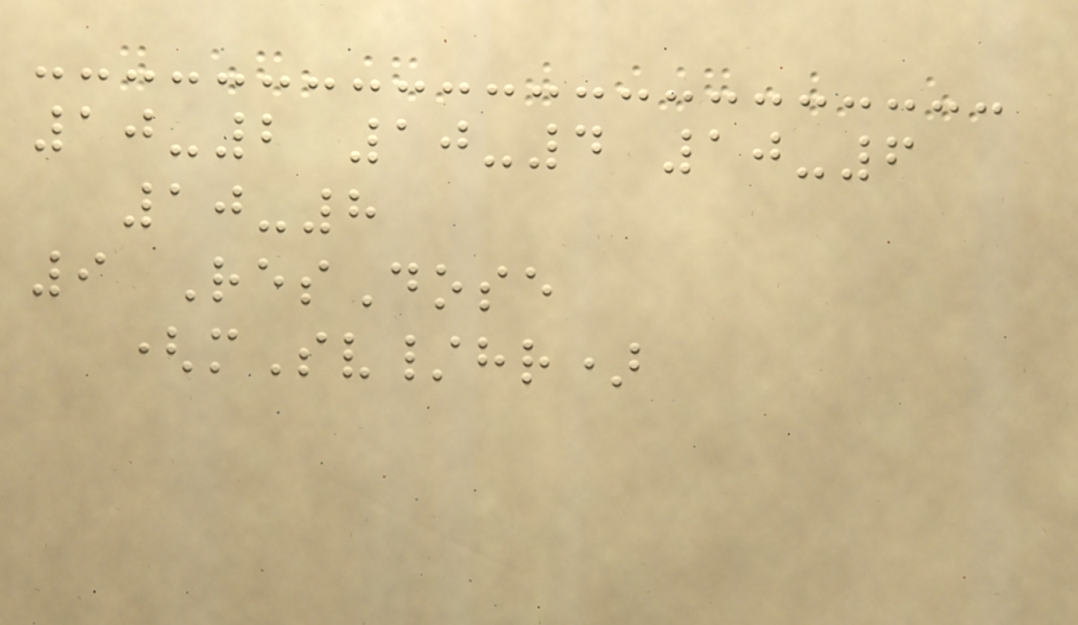10-2 10-4 10-6
10-8
9 ResDose
(mSv/hr)
